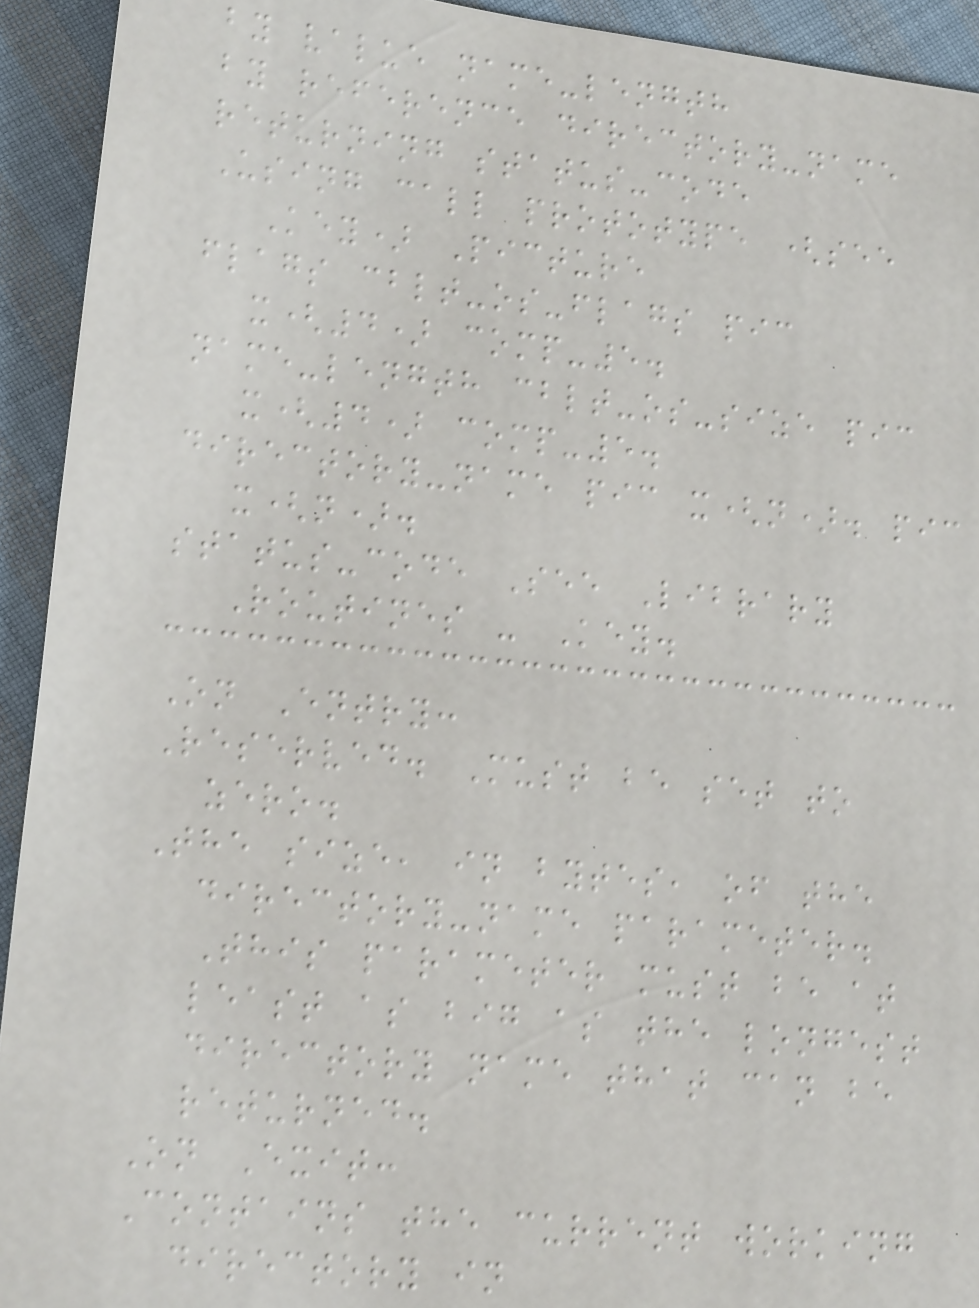by value name-length
by reference directory-name
returning status-code
Using call prototype (see
Key) Picture
flags cblt-os-flags pic
x(4) comp-5.
name-length cblt-os-size pic
x(4) comp-5.
directory-name pic x(n). pic
x(n).
status-code See Library
Routines - Key.
On Entry:
Reserved. Must be set to
zero.
The size, in bytes, of the
directory-name parameter.
This parameter must be at
least as big as the longest
directory name that can be
returned.
On Exit:
Contains the current working
directory in
